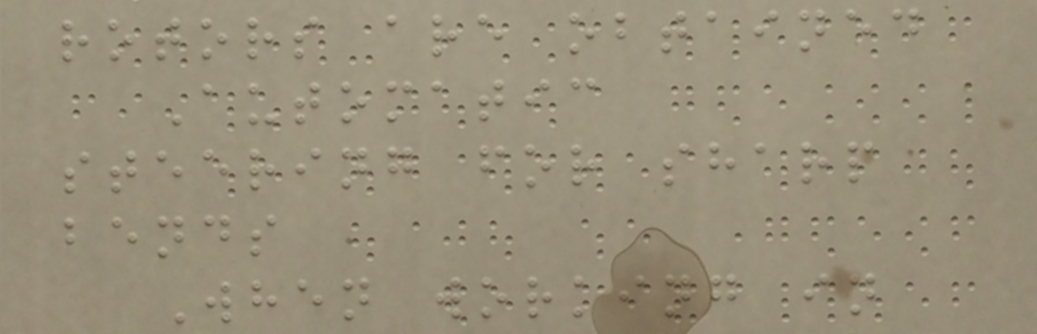rotors are obtained
Automatic
steering for sharp
bends
When working in
